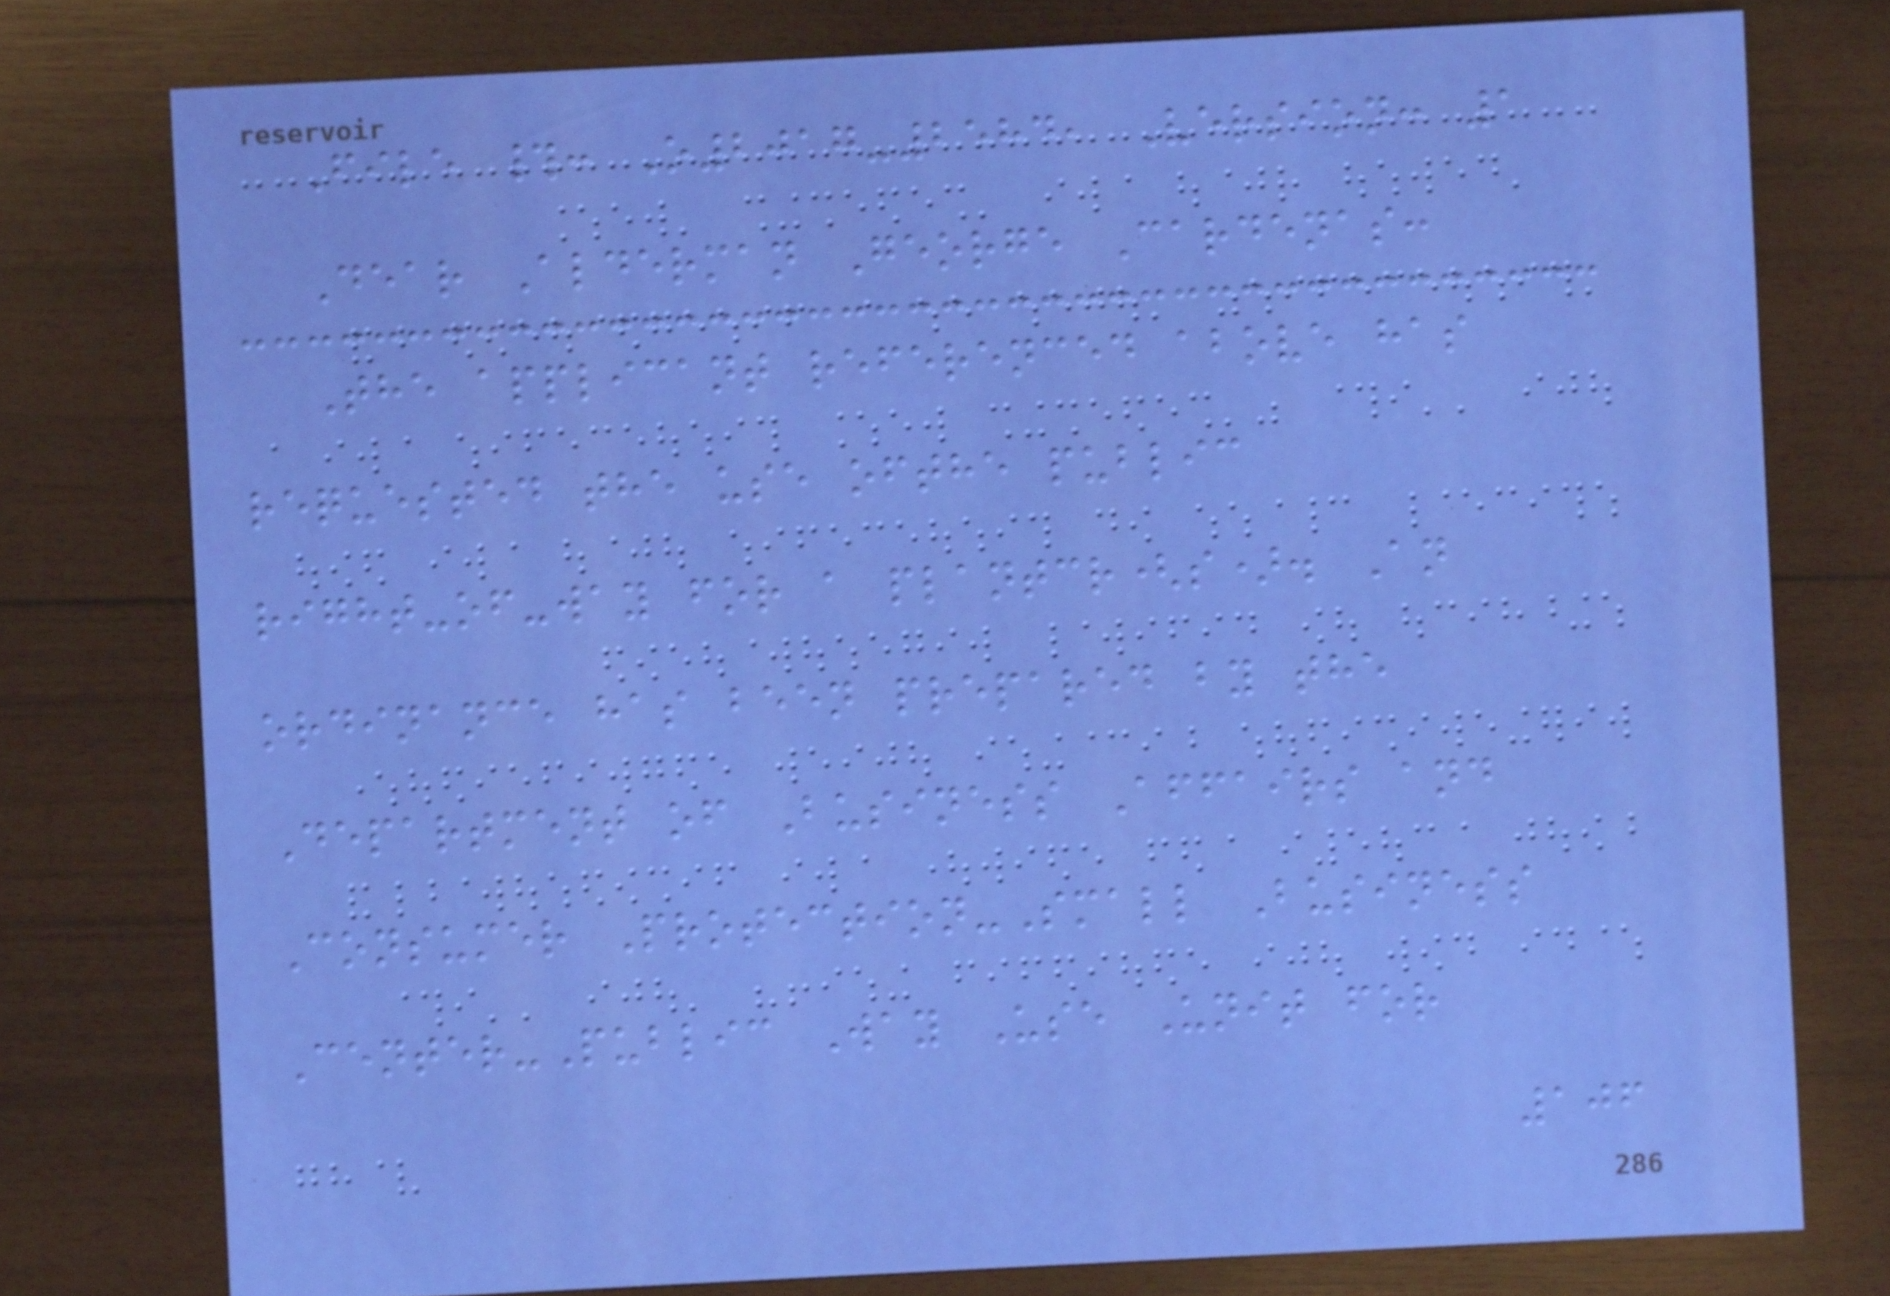File #: O2017-2584, Version: 1
Dear Alderman George Cardenas:
The applicant referenced above has
requested the use ofthe public
right-of-way for a plantcr(s). An
ordinance has been prepared by the
Department of Business Affairs and
Consumer Protection-Small Business
Center-Public Way Use Unit for
106
